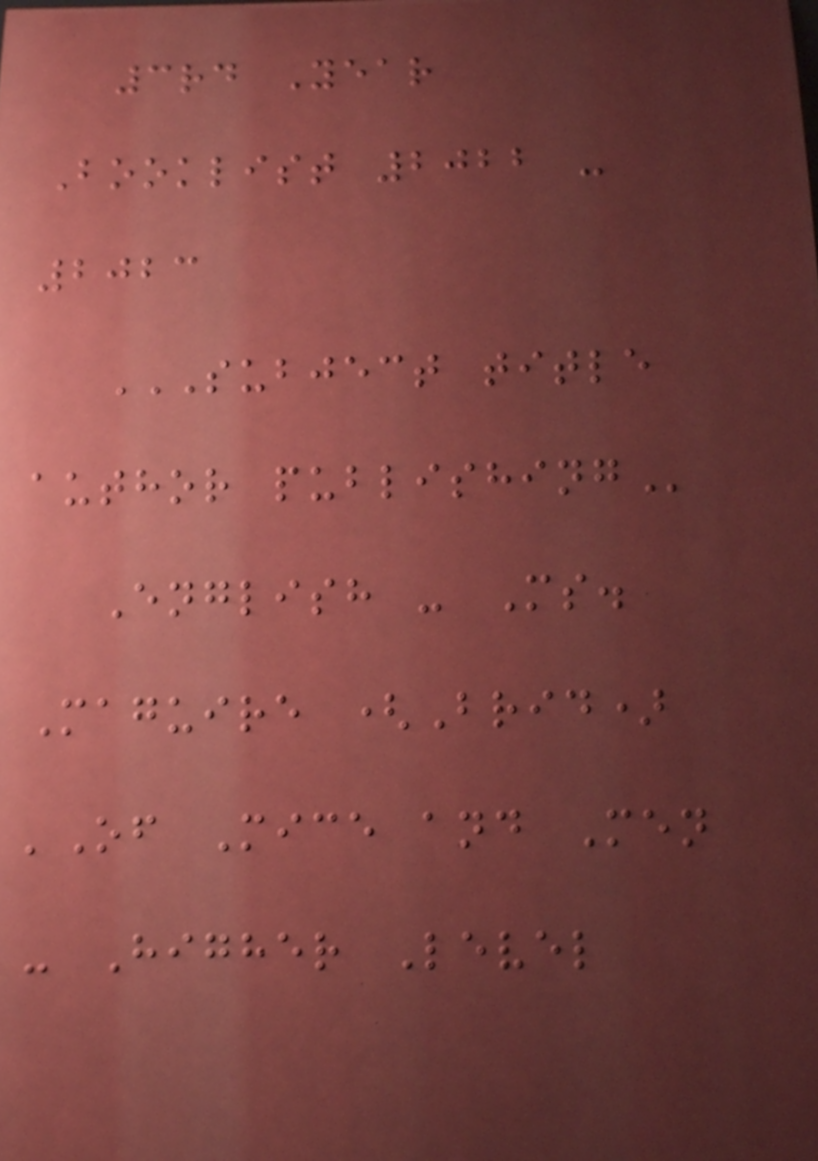3rd Year
Booklist 2022 -
2023
SUBJECT TITLE
AUTHOR PUBLISHING
English - Ms.
Maguire (Brid)
'Of Mice and Men
- Higher Level
